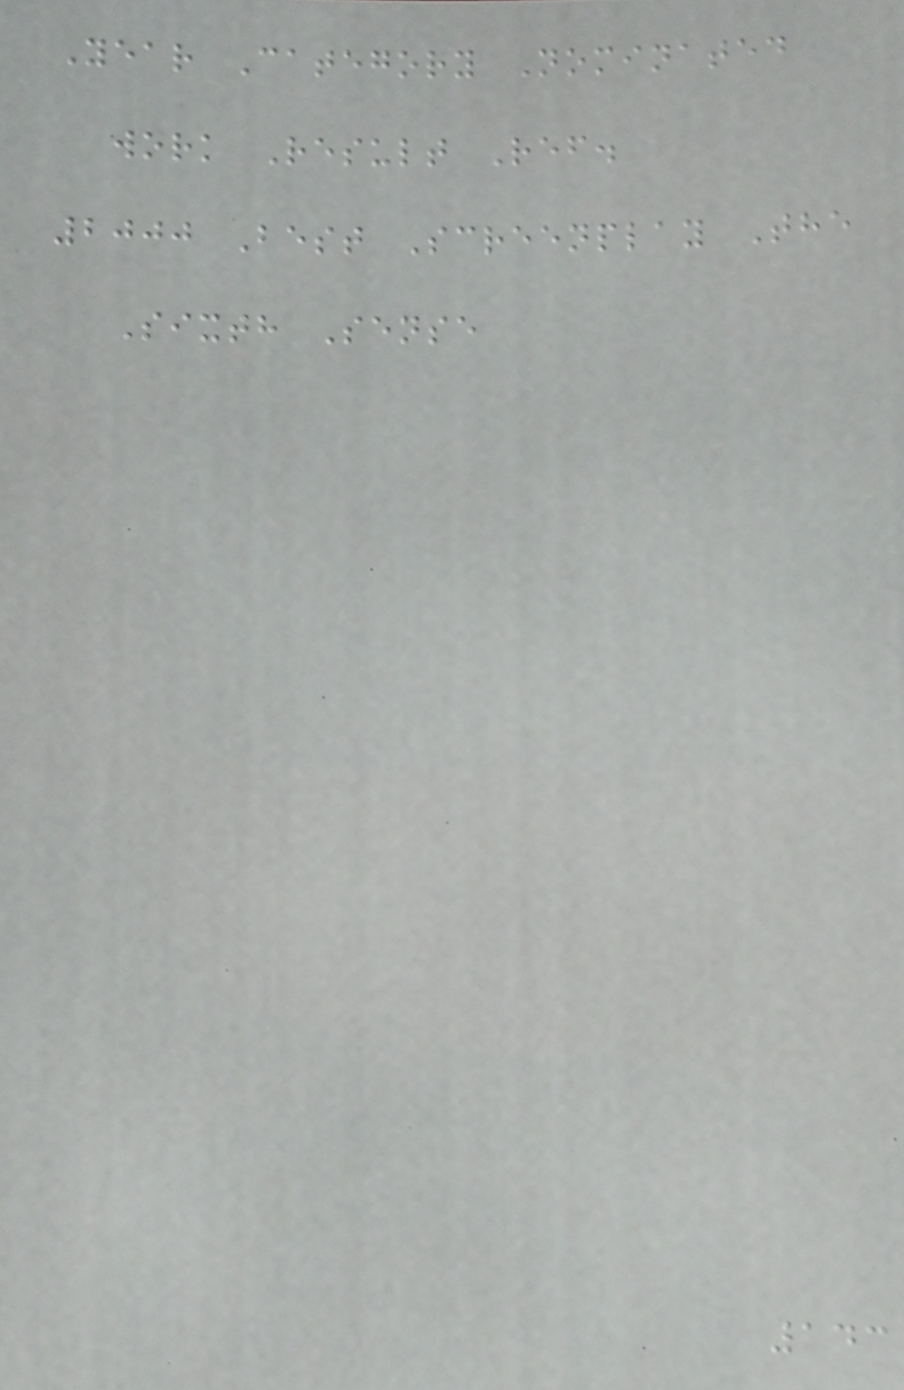Year Category Nominated
work Result Ref.
2000 Best Screenplay The
Sixth Sense
143
